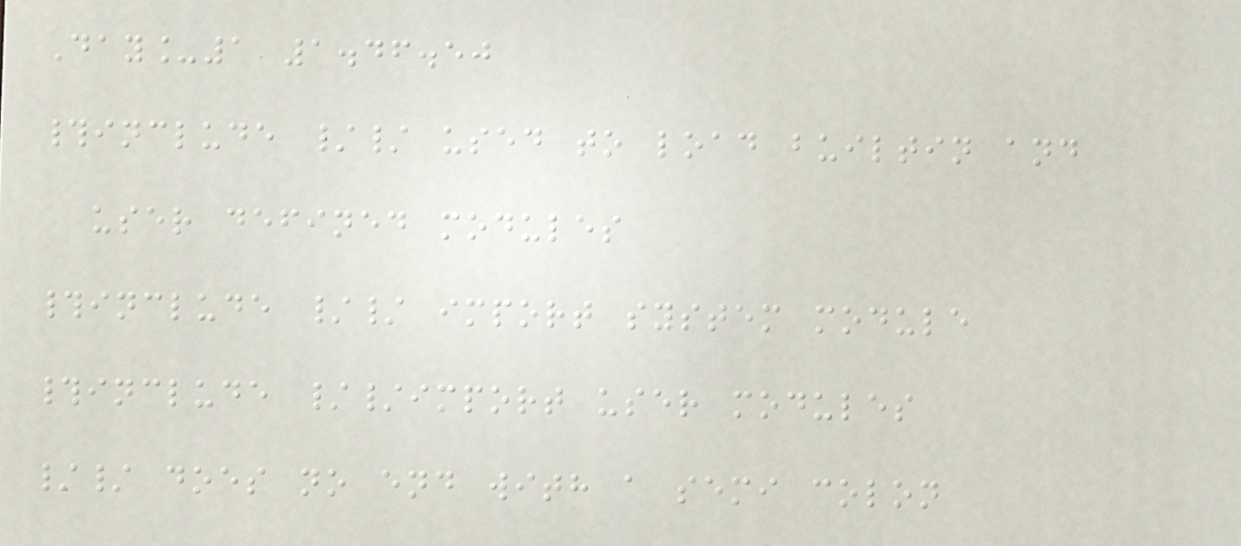Day_1 1.46.50
#include // used to load builtin and
user defined modules
#include // import system module
#include //import user modules
// does no end with a semi colon
